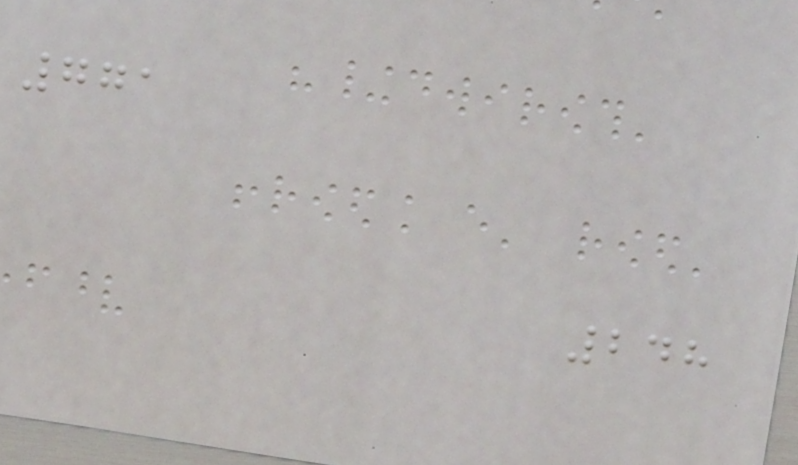771
248
